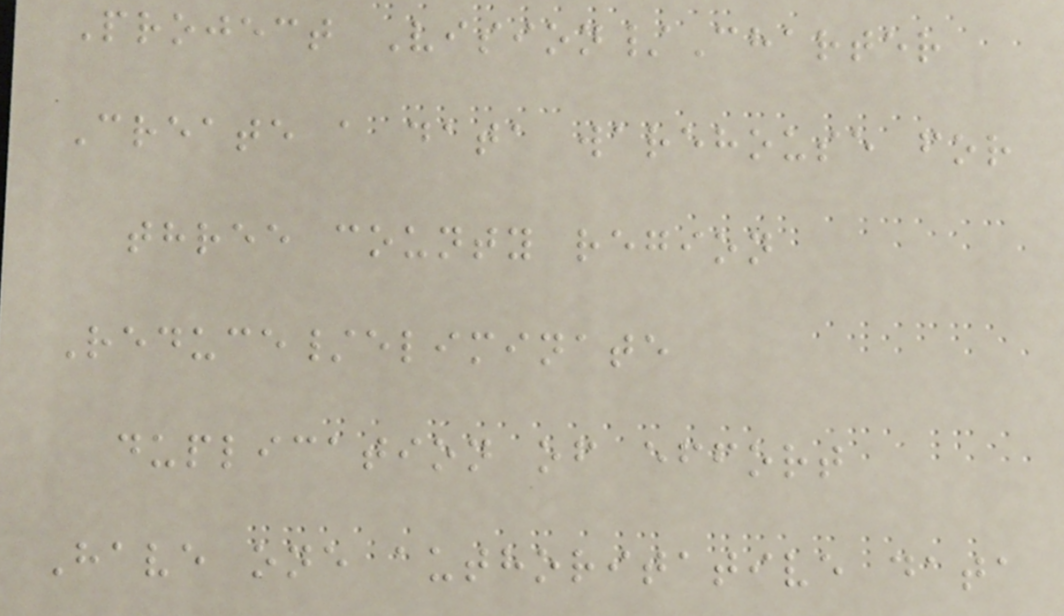Project Vision/Charter
Create a data warehouse for
three county region
Reduce/eliminate
duplication of effort
Have one authoritative data
